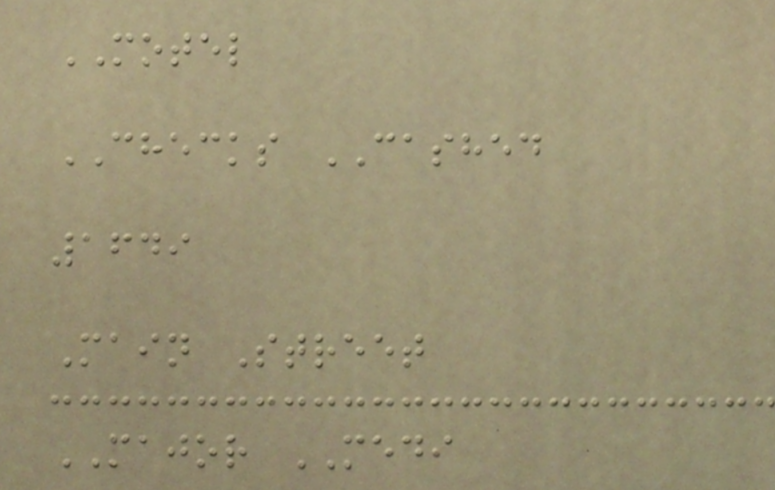MOTEL
CHECKS CASHED
1649
Main Street
MAJOR MEDI
